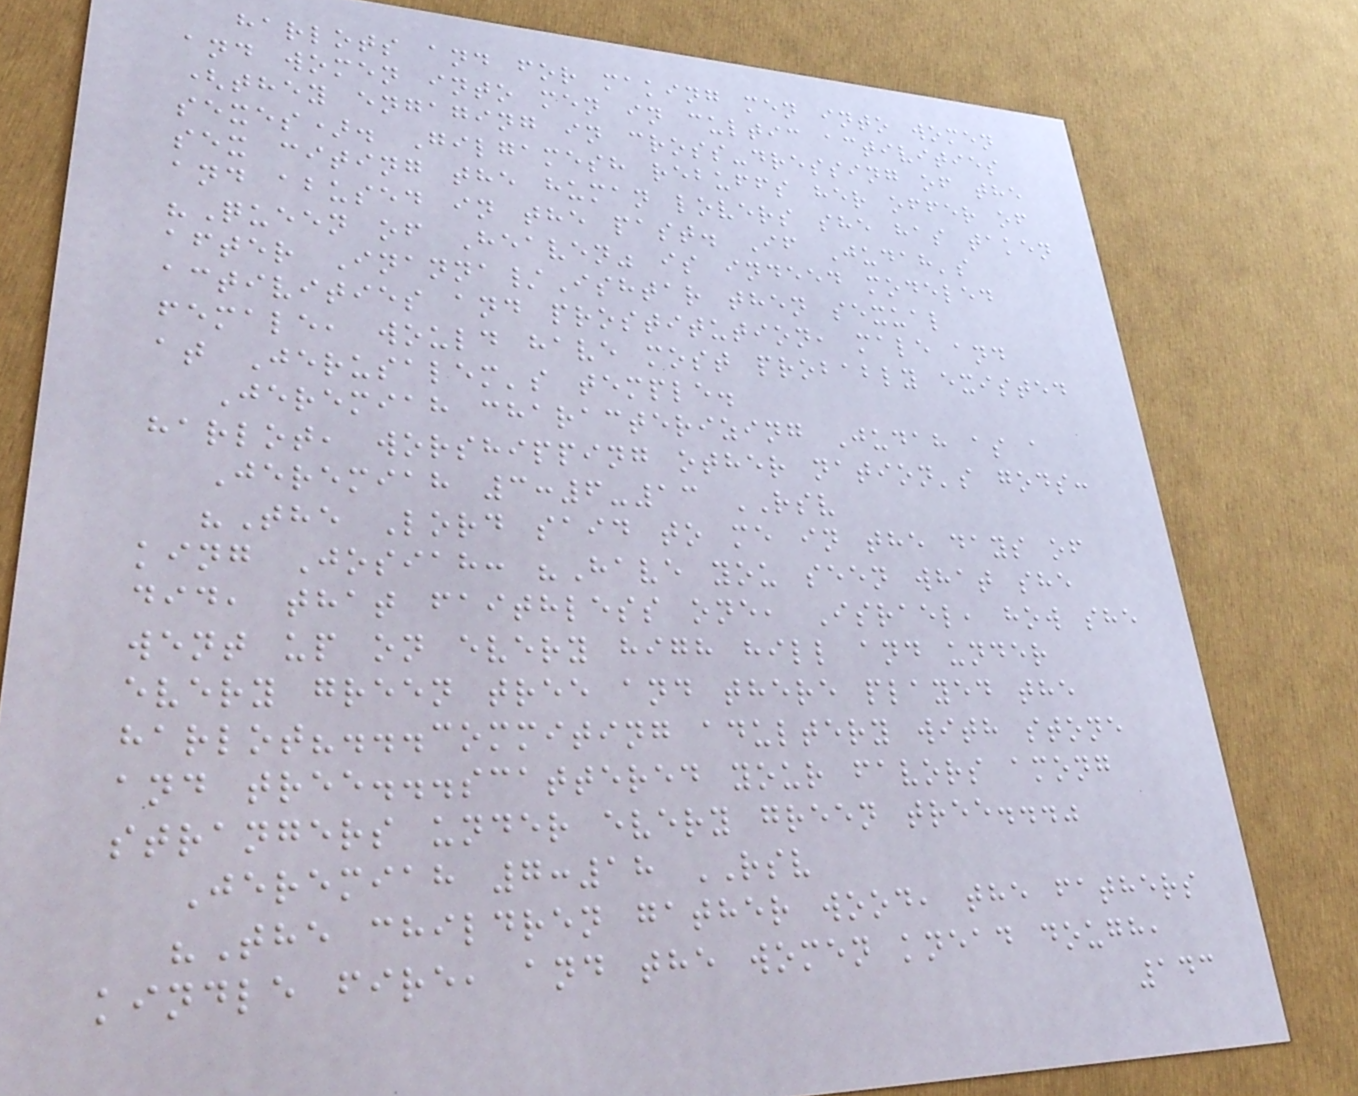harlots and for making men into women
and women into men in cultic activities
(they engaging in cross-dressing of the
sexes). Gilgamesh rebuffs her offer of
sex citing the human lovers she has taken
and abused in the past. If Judah's
"Queen of Heaven" is indeed modeled
after Inanna/Ishtar then sexual
activities and prostitution, male and
female, would have most probably existed
at Jerusalem's temple.
Jeremiah characterizing Judah as a
harlot, worshipping other nation's gods:
Jeremiah 3:6-13 RSV
"The Lord said to me in the days of
king Josiah: "Have you seen what she
did, that faithless one, Israel, how she
went up on every high hill and under
every green tree and there played the
harlot?...commiting adultery with stone
and tree...scattered your favors among
strangers under every green tree..."
Jeremiah 7:18 RSV
"The children gather wood, the fathers
kindle fire, and the women knead dough,
143
